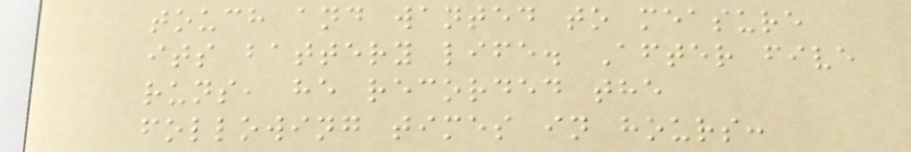touch and wanted to measure
its battery life. After five
runs, he recorded the
following times in hours:
